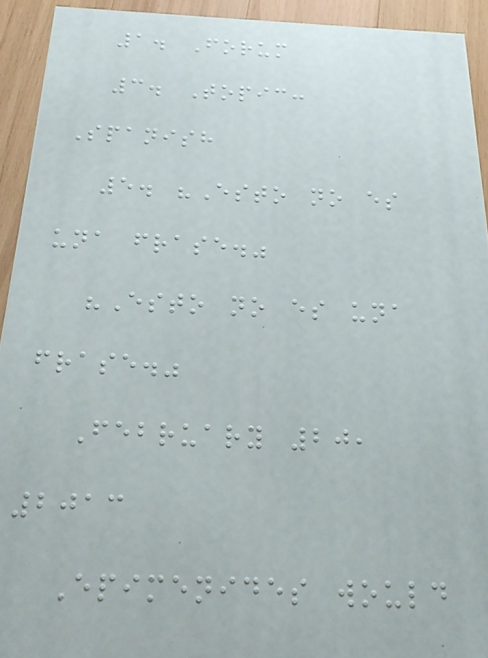1. Forum
3. Topic:
Spanish
5. "Esto no es
una frase."
"Esto no es una
frase."
February 20,
2013
Epimenides would
